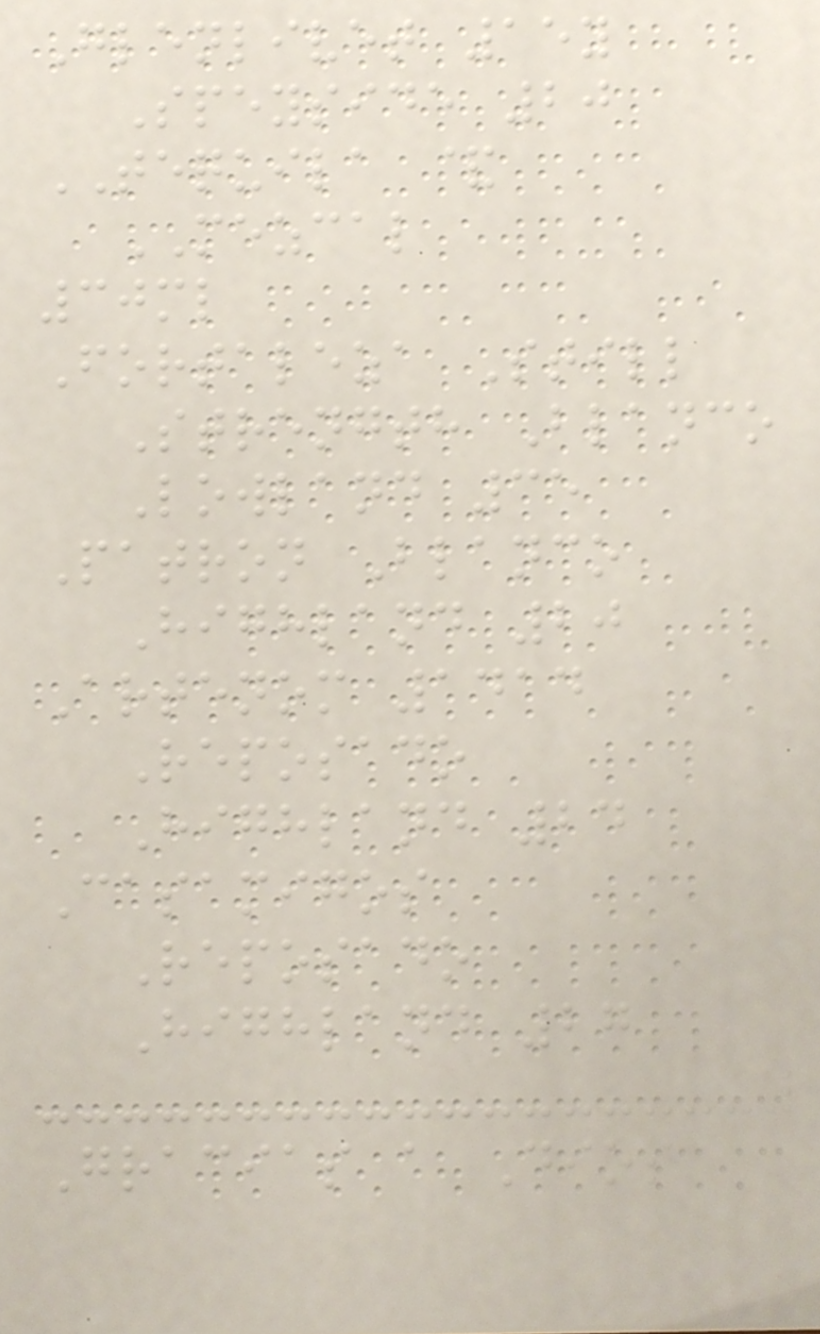Glenlivet 15y
Speyside 20
TEQUILA &
MEZCAL
30ml
Fortaleza Still
Strength Blanco
Lowland 35
Patron Blanco
Highland 20
Artenom 1414
Reposado
Highland 24
Casamigos
Reposado
Highland 27
Gracias a Dios
